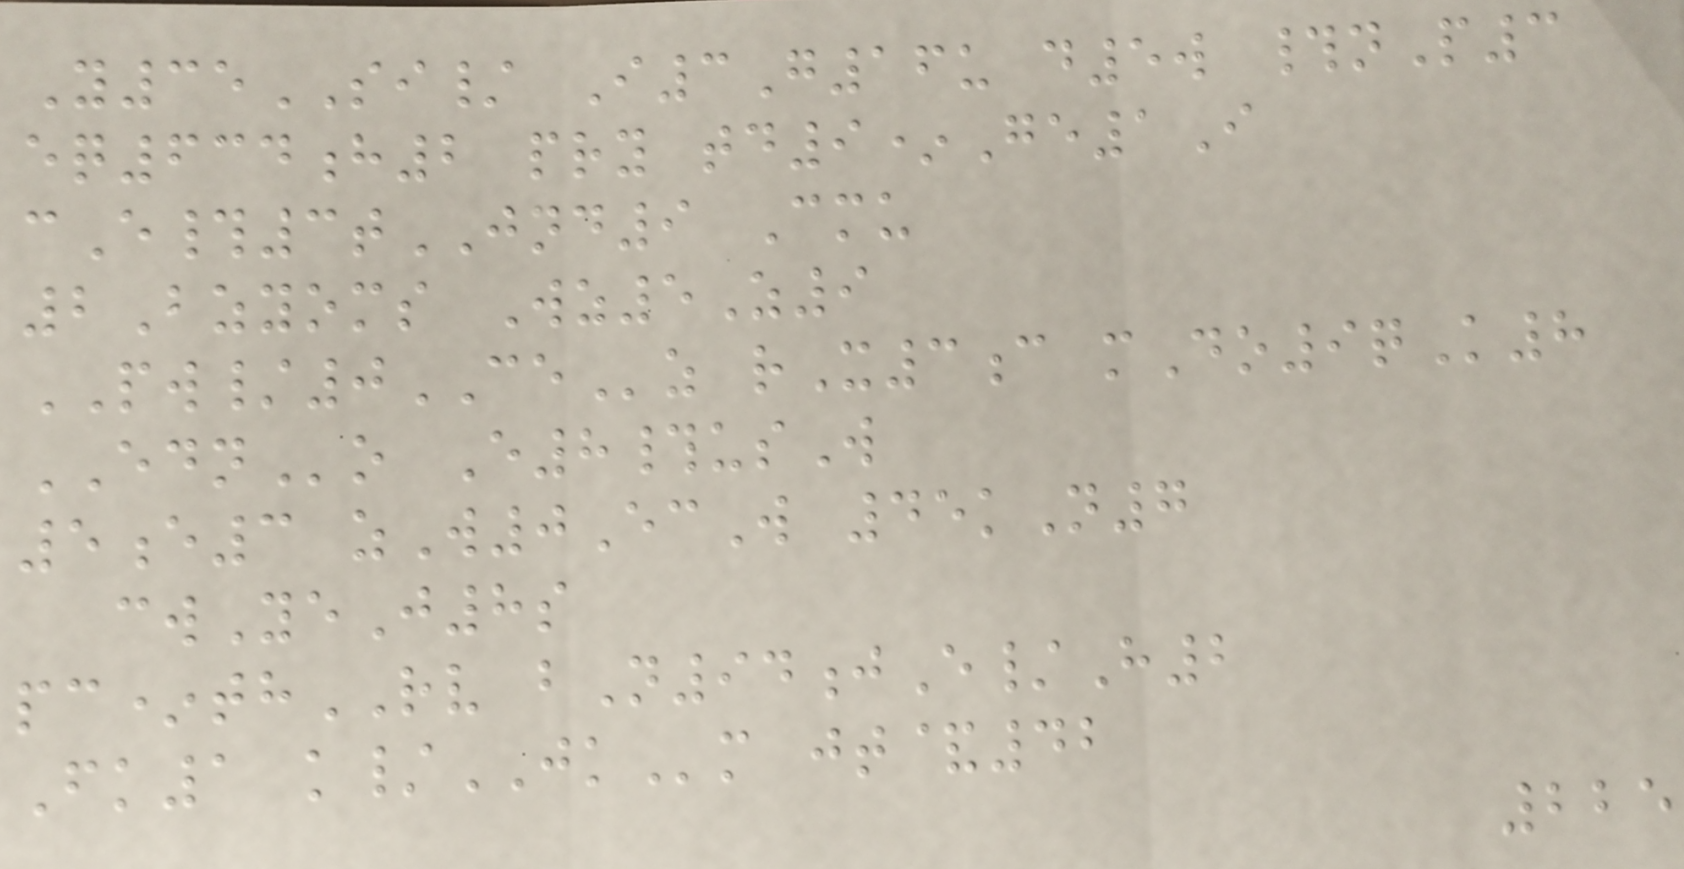Y35SI/ I3G16u d5w #nP3
eq634h2 pry td9*Ge1I
cE#3tJND9 Cmu
2Bzyoms Wz5Z9
PW/0CEz rX3c mDo9qK8
EDNo E8#usW
5e3 zW0EcW 45kN7
cwYeJ8s
pc*thRV bN94jE/H2
Fk1 k/JKm jt&42
225
